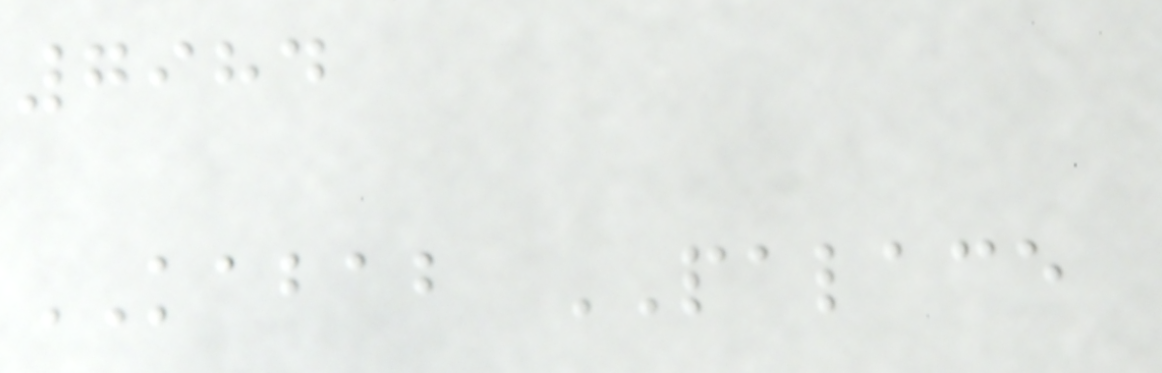7984
KABAB PALACE
